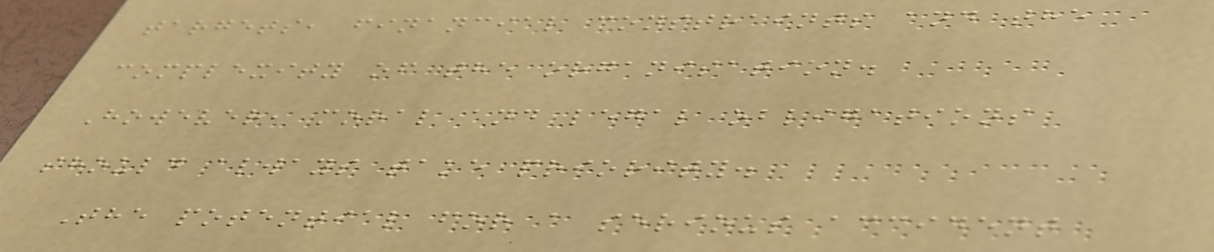targets, financial constraints and the
complexity of the organisation.
However, moral and legal obligations
should always take priority.
The potential for a serious accident
